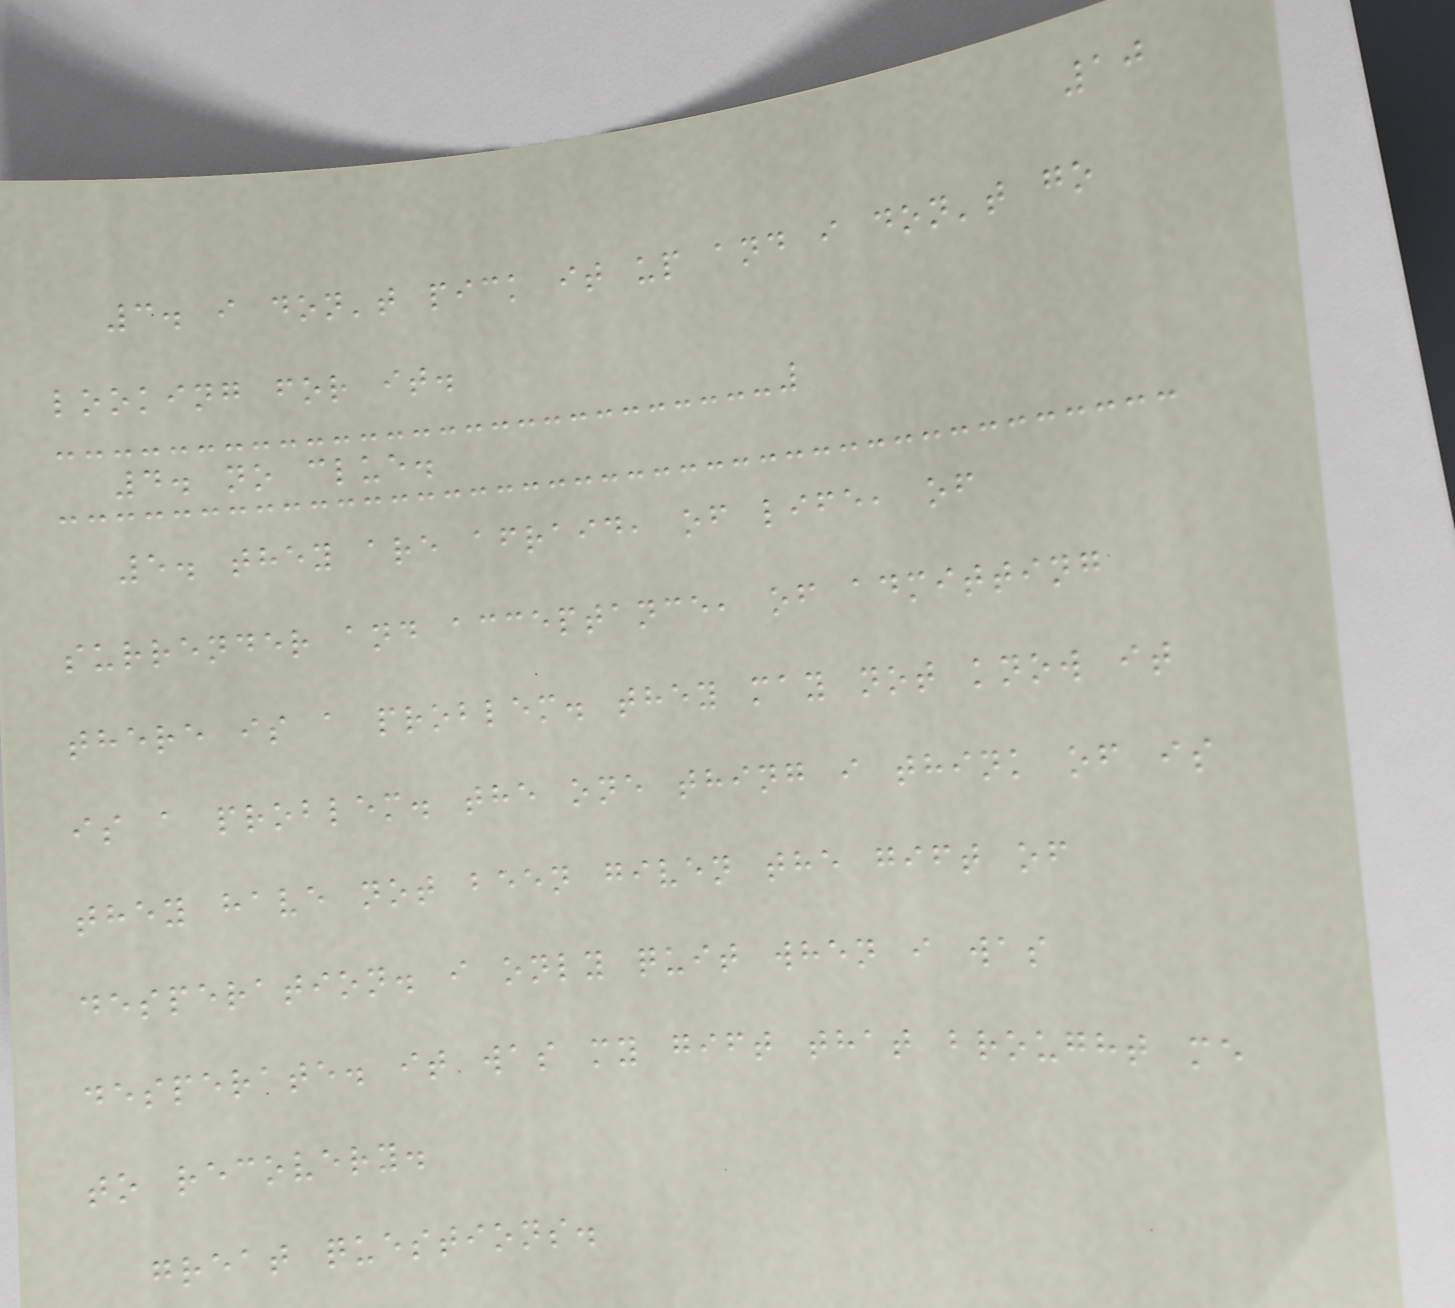10
3. i don't pick it up and i don't go
looking for it.
4. no clue.
5. they are afraid, of life, of
surrender and acceptance, of admitting
there is a problem. they may not know it
is a problem. the one thing i think of is
they have not been given the gift of
desperation. i only quit when i was
desperate. it was my gift that brought me
to recovery.
great questions.
